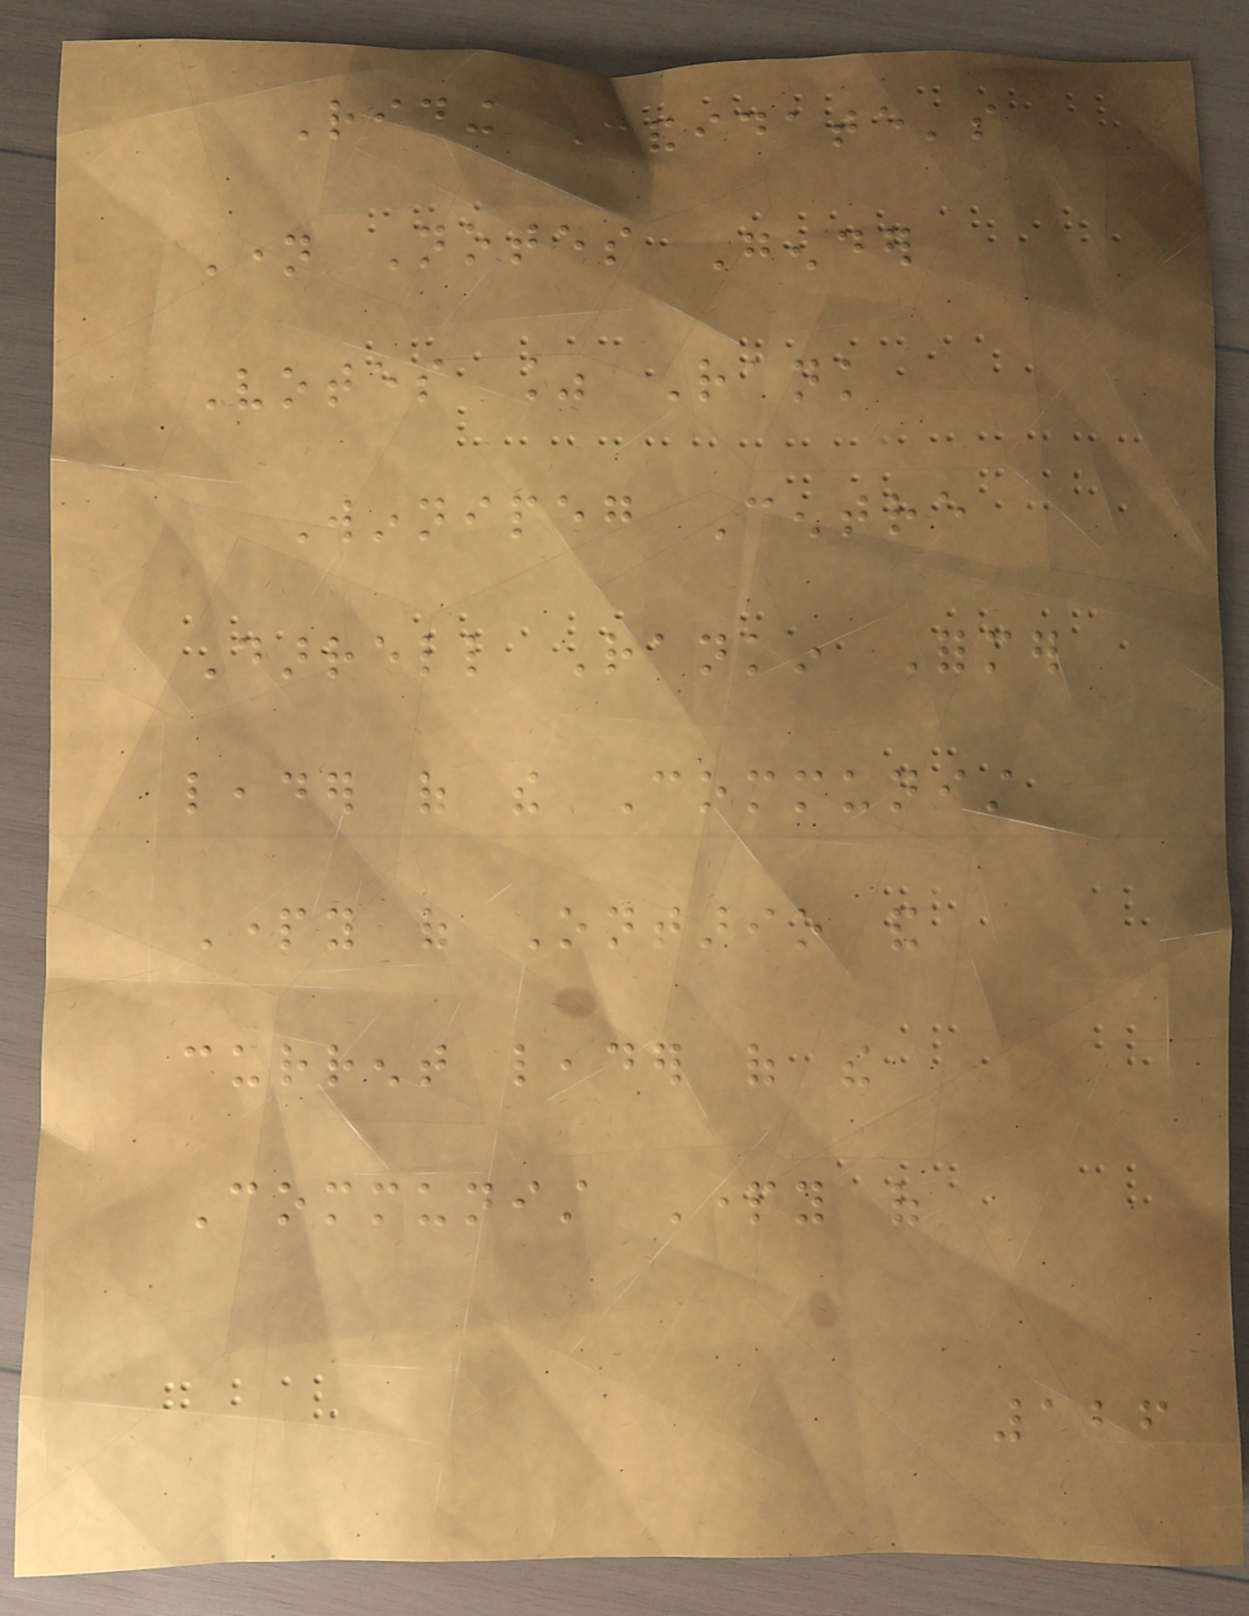Riding Candidate's
Name Notes Gender
Votes % Rank
Winnipeg Centre
Darrell Rankin Former
leader of the Communist
Party of Ontario and
current leader of the
Communist Party of
126
